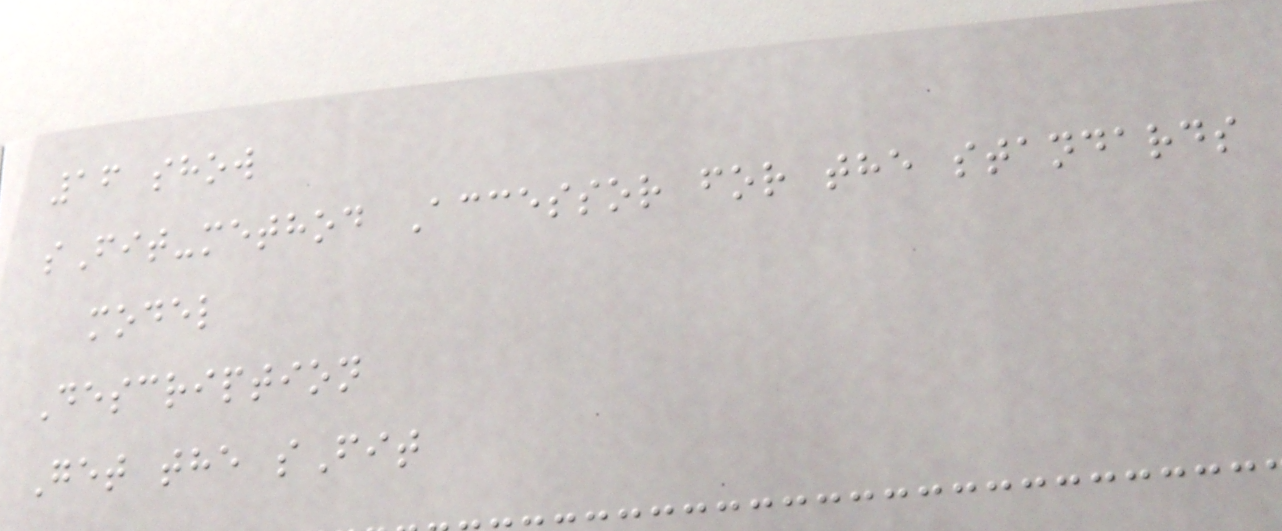16 show
sFit-method Accessor for the standards
model
Description
Get the sFit
